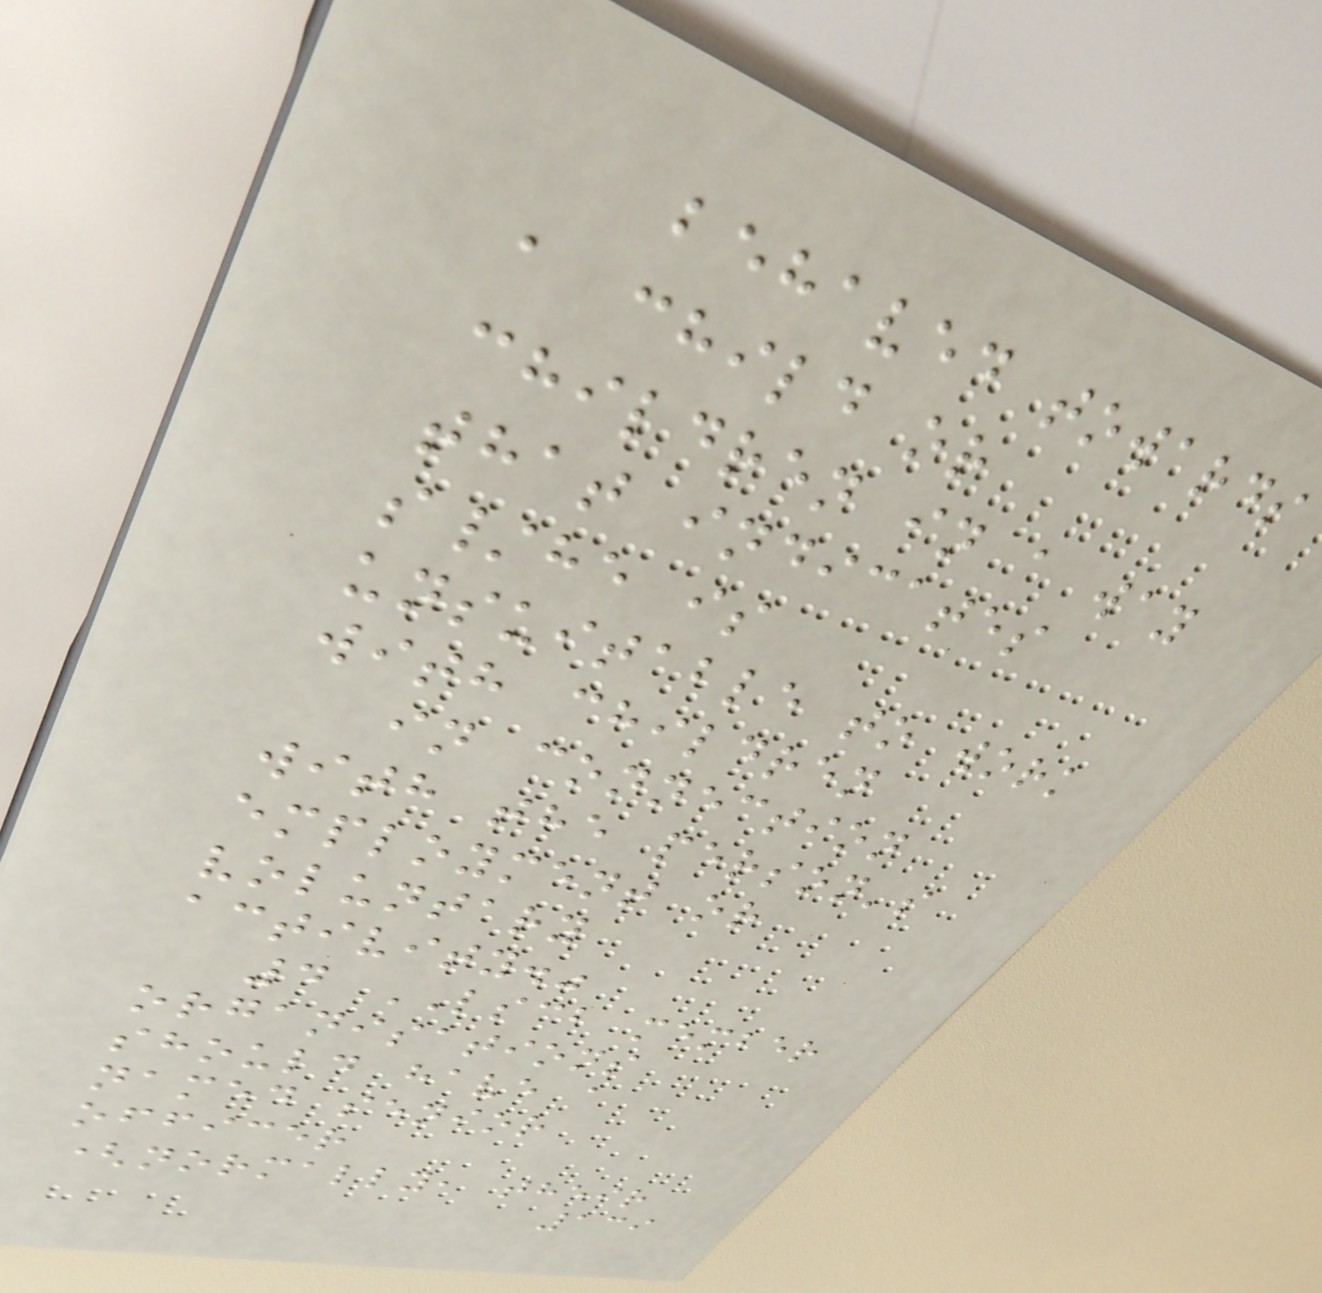behaved towards
a child or
children in a way
that indicates
s/he is
unsuitable to work
with children
in connection
with the person's
employment or
voluntary
activity."
4 LSCB member
organisations
should have a
named senior
officer
(normally, their
139
